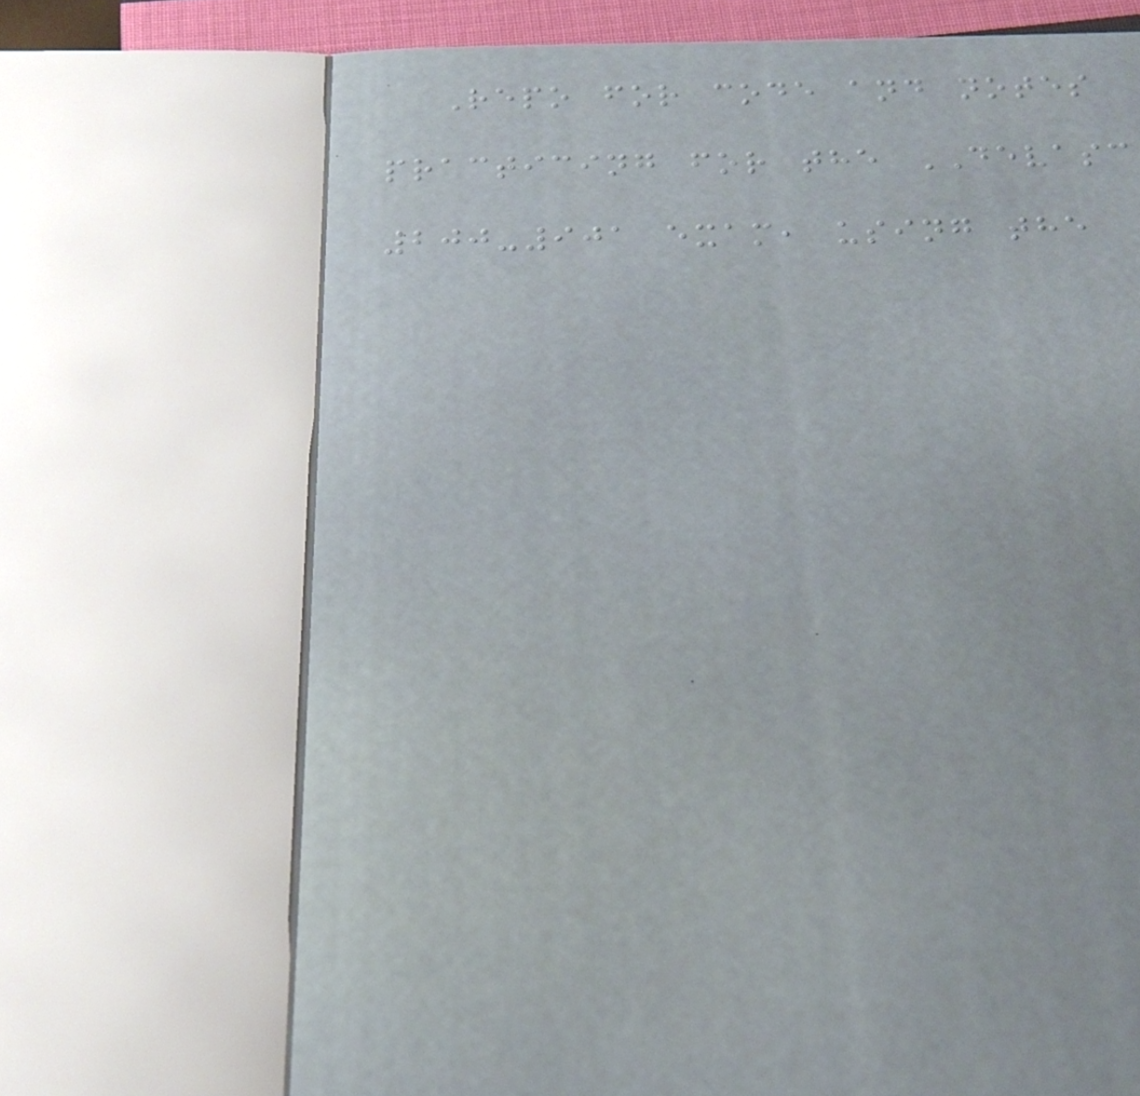Repo for code and notes
practicing for the DEVASC
200-901 exam, using the
